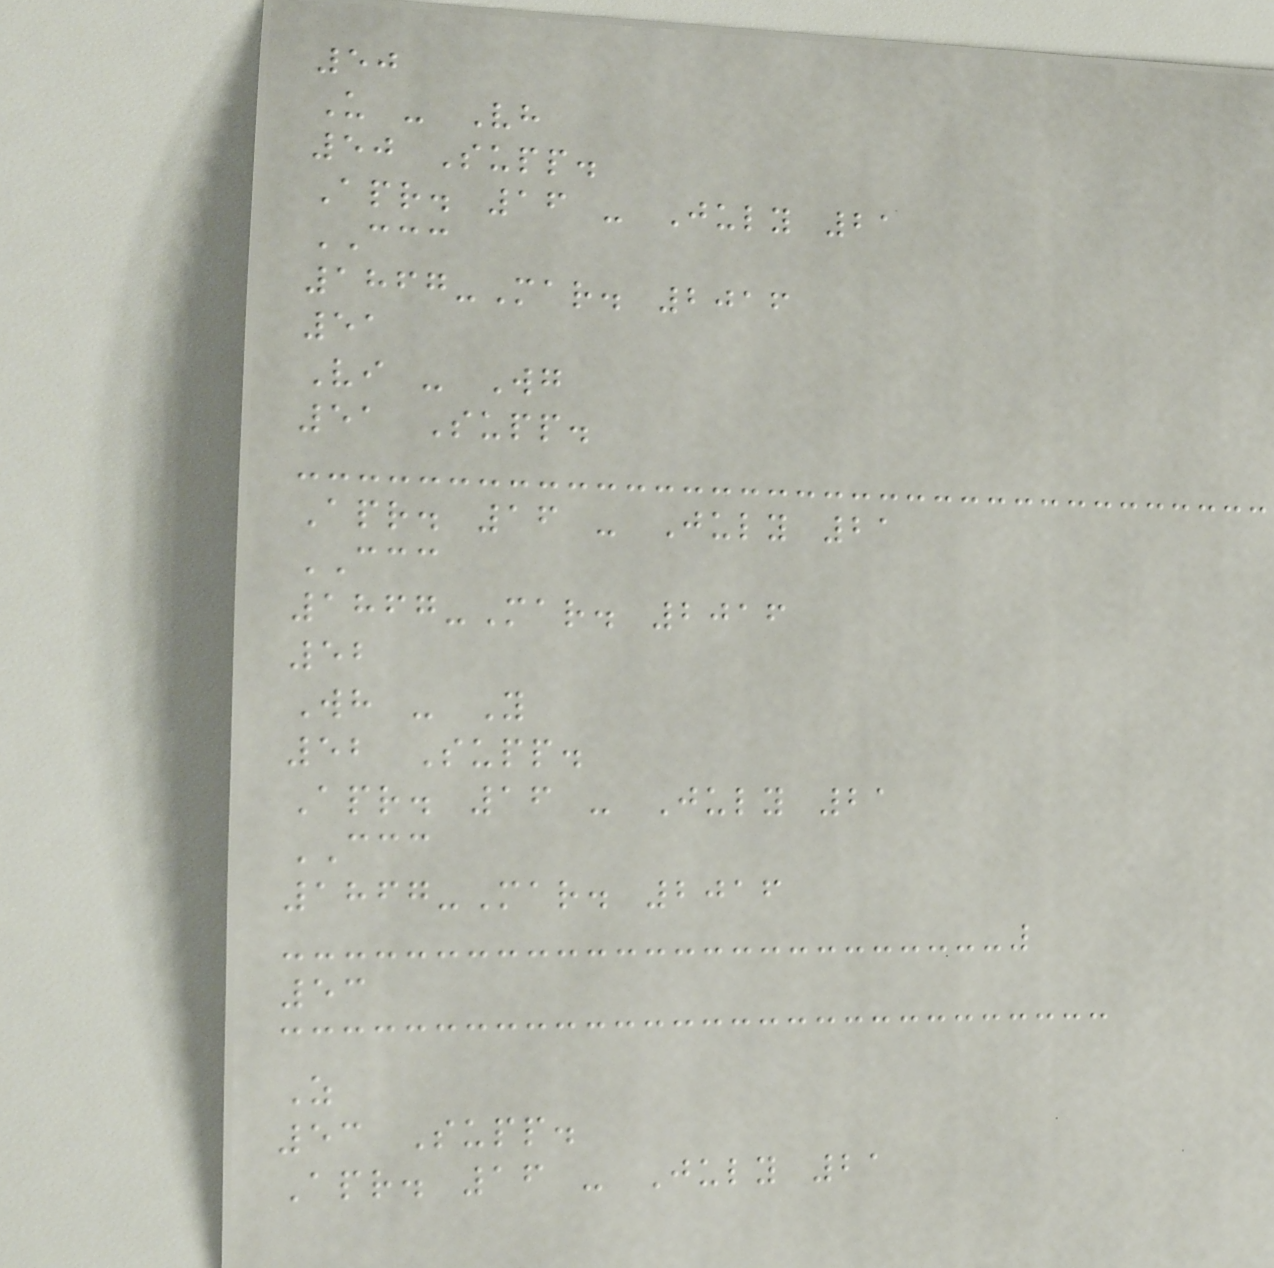50
U - Vh
50 Supp.
Apr. 16 - July 21
CCC
1867-Mar. 2016
51
Vi - Wg
51 Supp.
Apr. 16 - July 21
CCC
1867-Mar. 2016
52
Wh - Y
52 Supp.
Apr. 16 - July 21
CCC
1867-Mar. 2016
53
Z
53 Supp.
Apr. 16 - July 21
